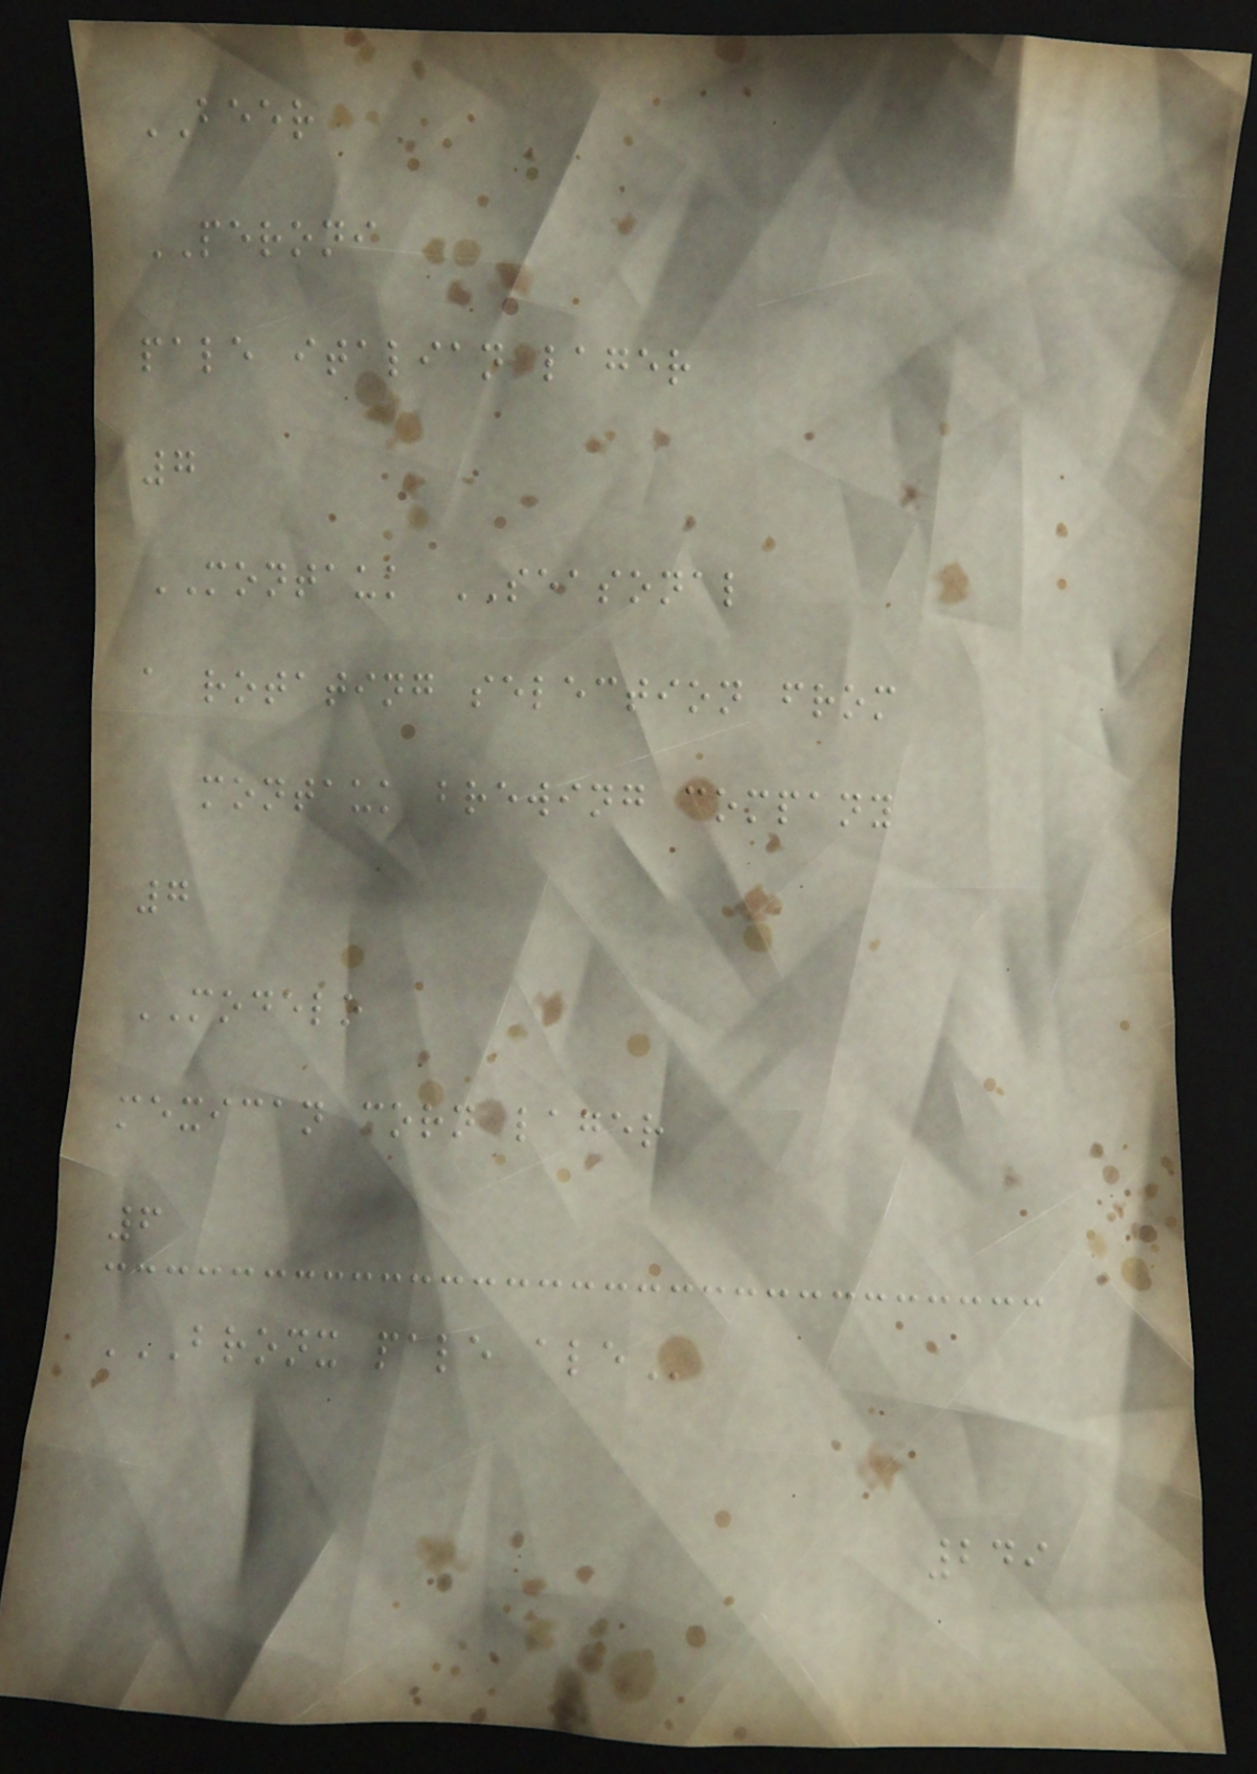BEER
PERONI
pale italian lager
7
MONTAUK SEASONAL
a rotating selection from
montauk brewing company
7
MODELO
mexican corn lager
6
BRONX PALE ALE
249
